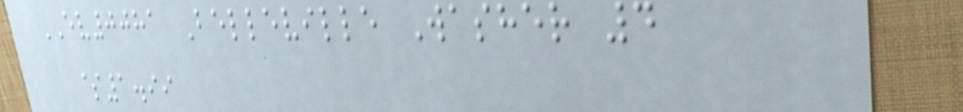EV0081 Belleville Washer 4
$1.99
